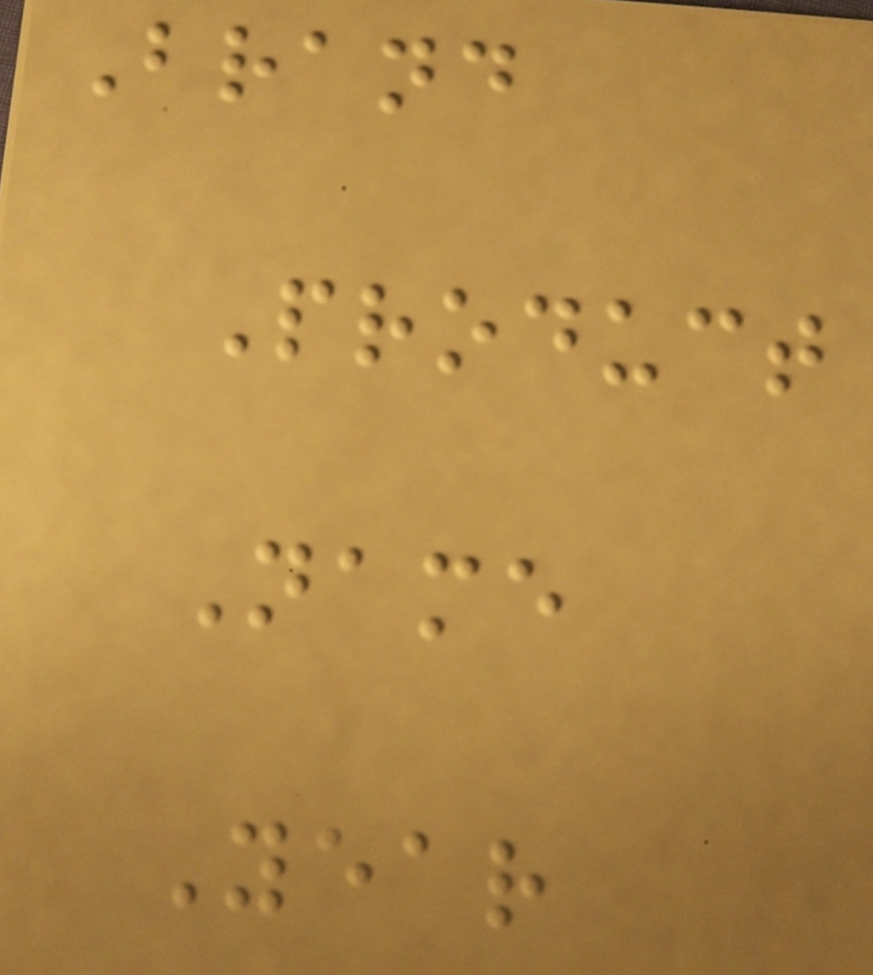Brand
Product
Name
Year
